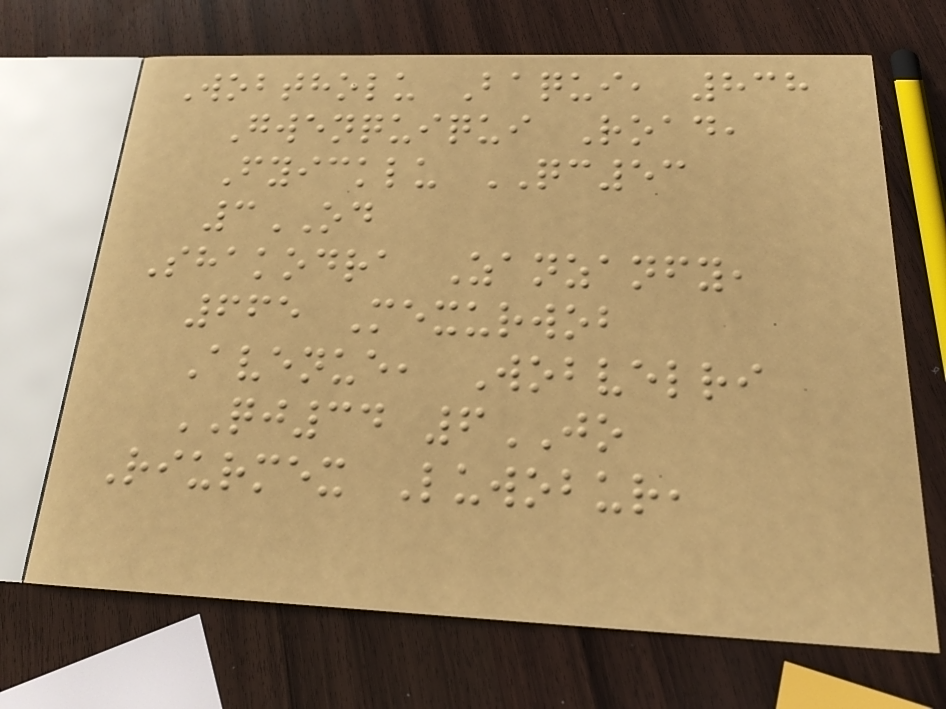Wobtholu Baqui, 838
Gwenquiqui Road,
Fyicklu QC53
3OD
Shakodra Zanzanfy,
665 Mexurwob
Avenue, Wobvelri
QJ34 6JO
Riurmex Luwobur,
